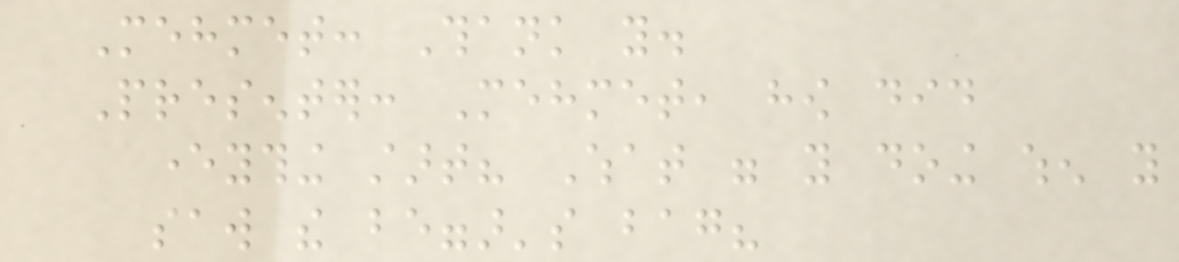Mehmet: Thank you.
Presenter: Mehmet, how did
everything start? What were you doing when you
saw the beggar's bag?
